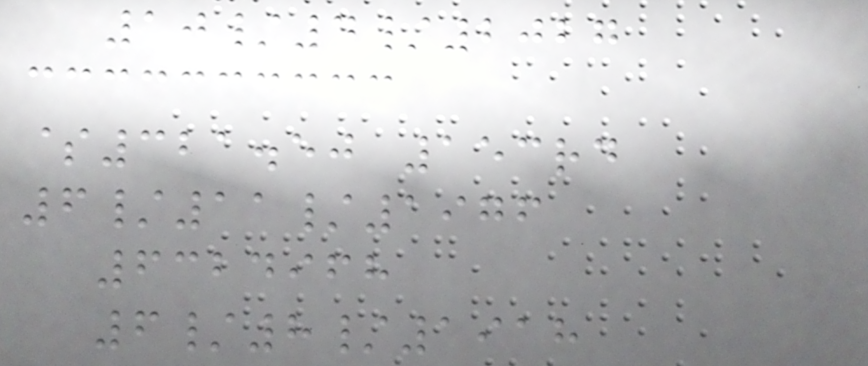10/4/2027
$321.50 153rd
6/11/1976
6324968
6/8/1918
